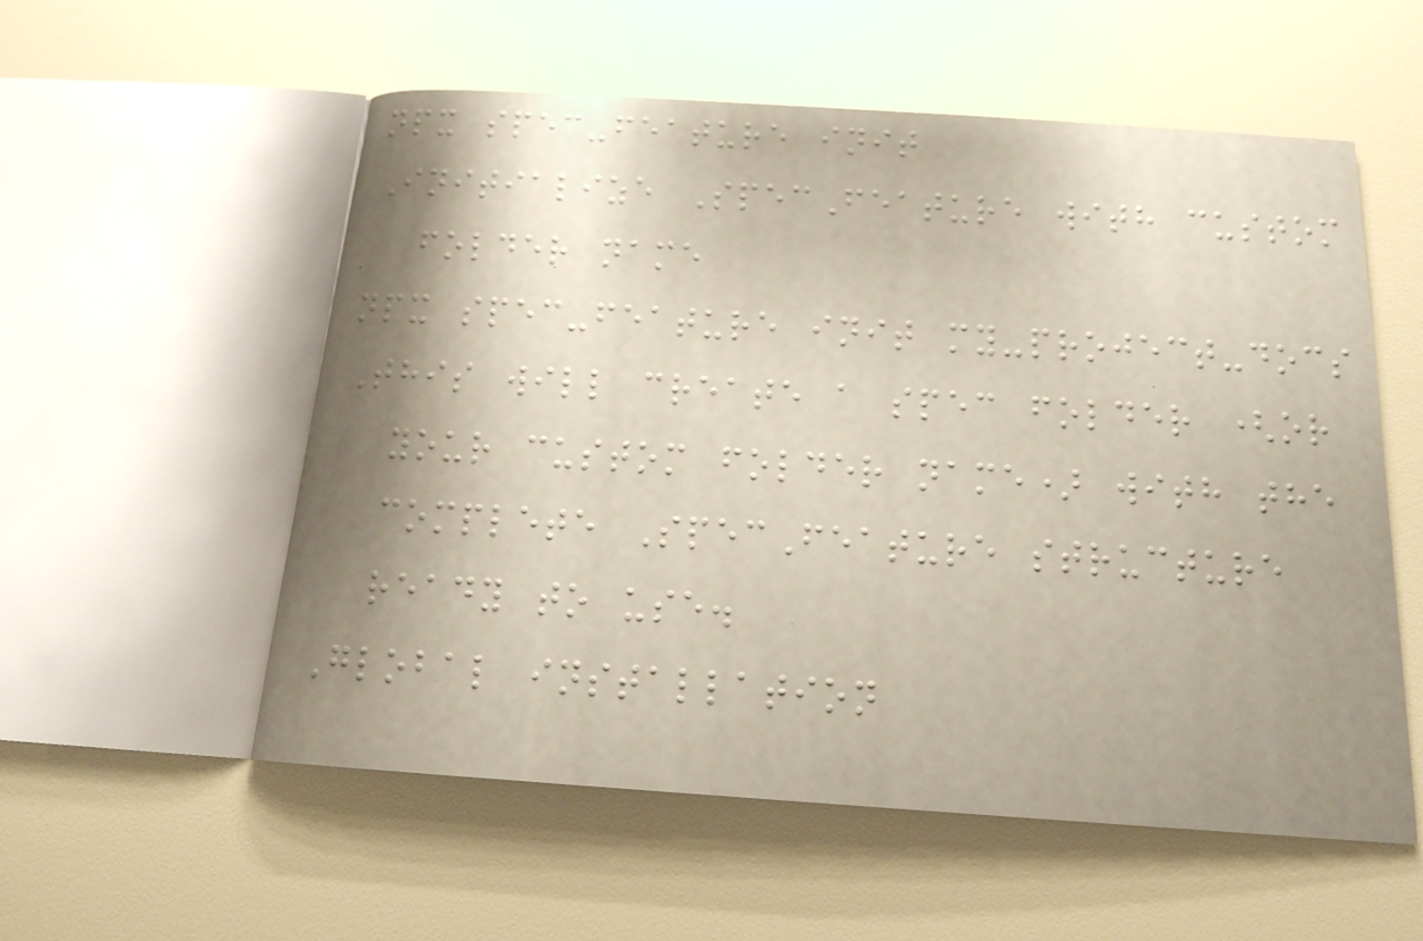npx spec-feature init
Initialize SpecFeature with custom
folder name
npx spec-feature init my-project-docs
This will create a spec folder (or
your custom folder name) with the
complete SpecFeature structure
ready to use.
Global installation
